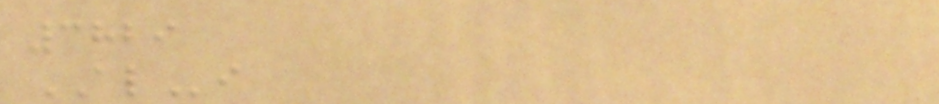3829
ALi
